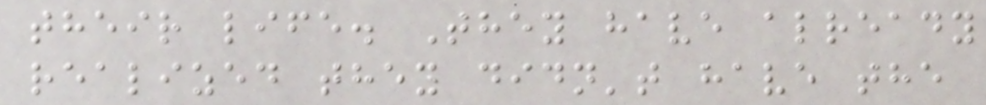their life. They have already
realized they didn't have the
